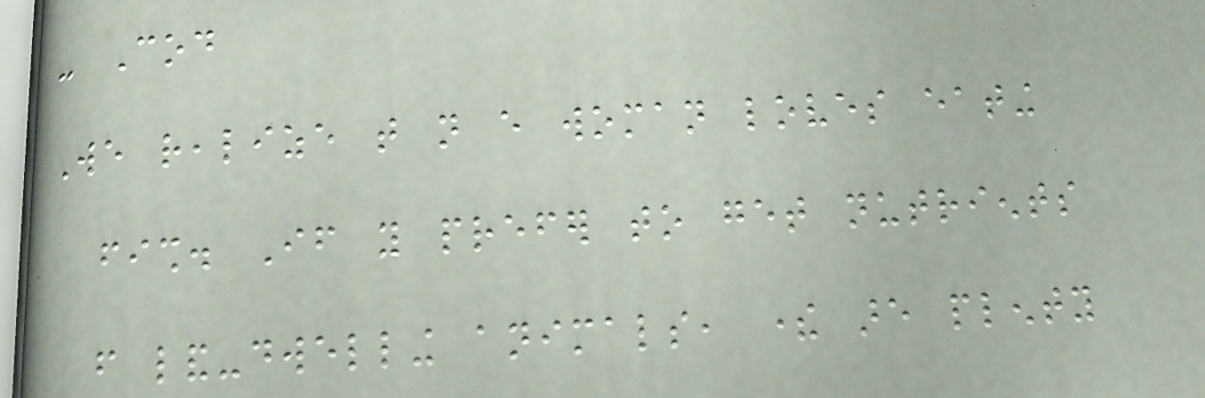- Cod
We realize that not every woman loves eating
fish. If you prefer to get nutrients
from land-dwelling animals, there are plenty
